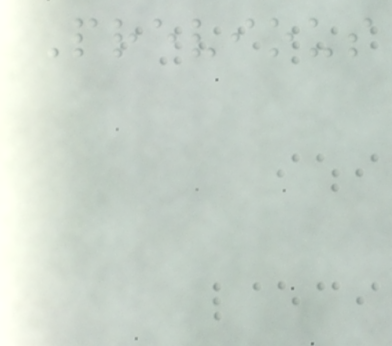Previous
